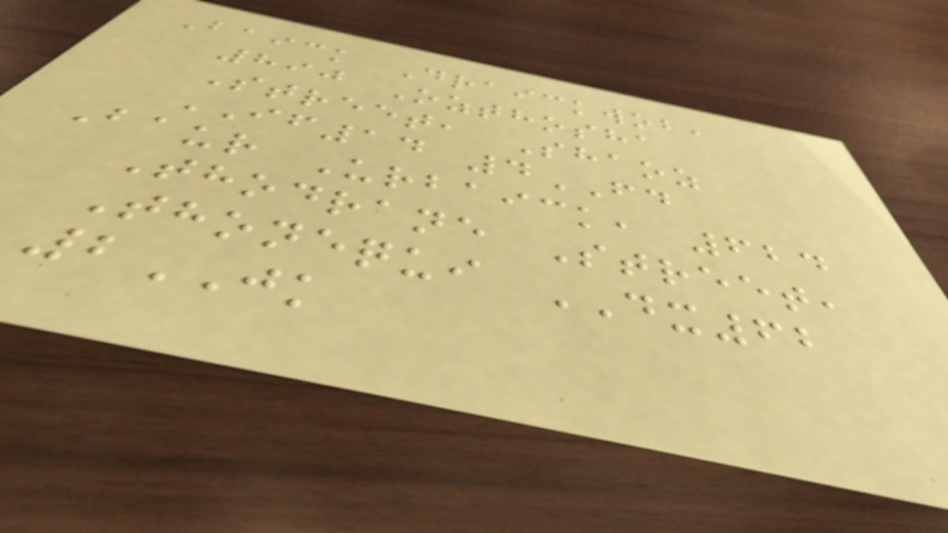Baick Draickwob,
890 Ozthosha
Street, Shaoz
IF14 4FD
Baur Urbaick, 624
Thodrane Street,
Thonequi DX62
2JK
